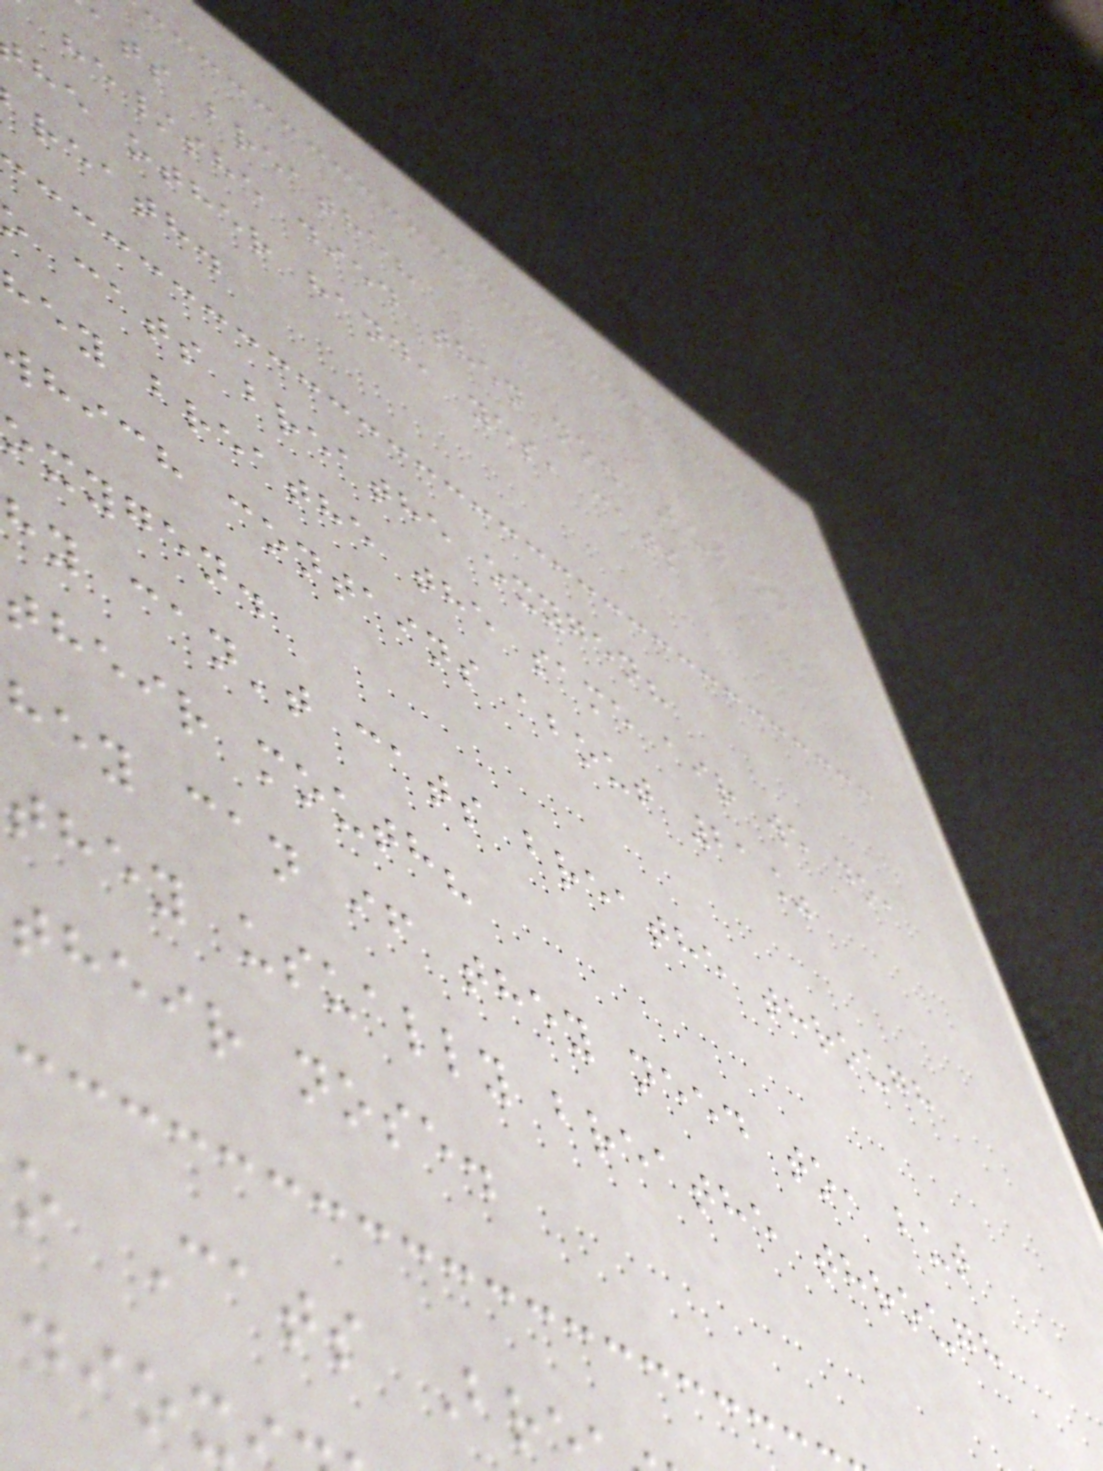ats breathe?
he/she died then no. But on
he other hand, yes, cats
reath.
cats breathe oxygen?
hey breathe the same air we do,
which contains about 21%
oxygen.
hy can't cats breathe through
their mouth?
hey can if they need to, but
they usually breathe through
their nose.
o Cats Br
diox
